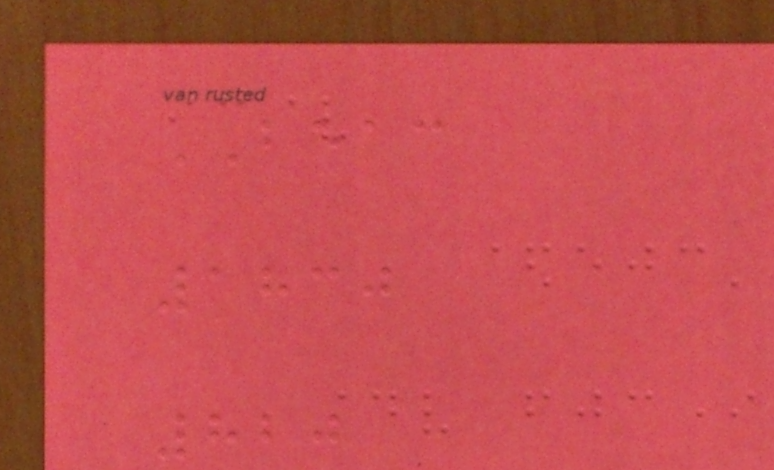BEAC
1830
820
